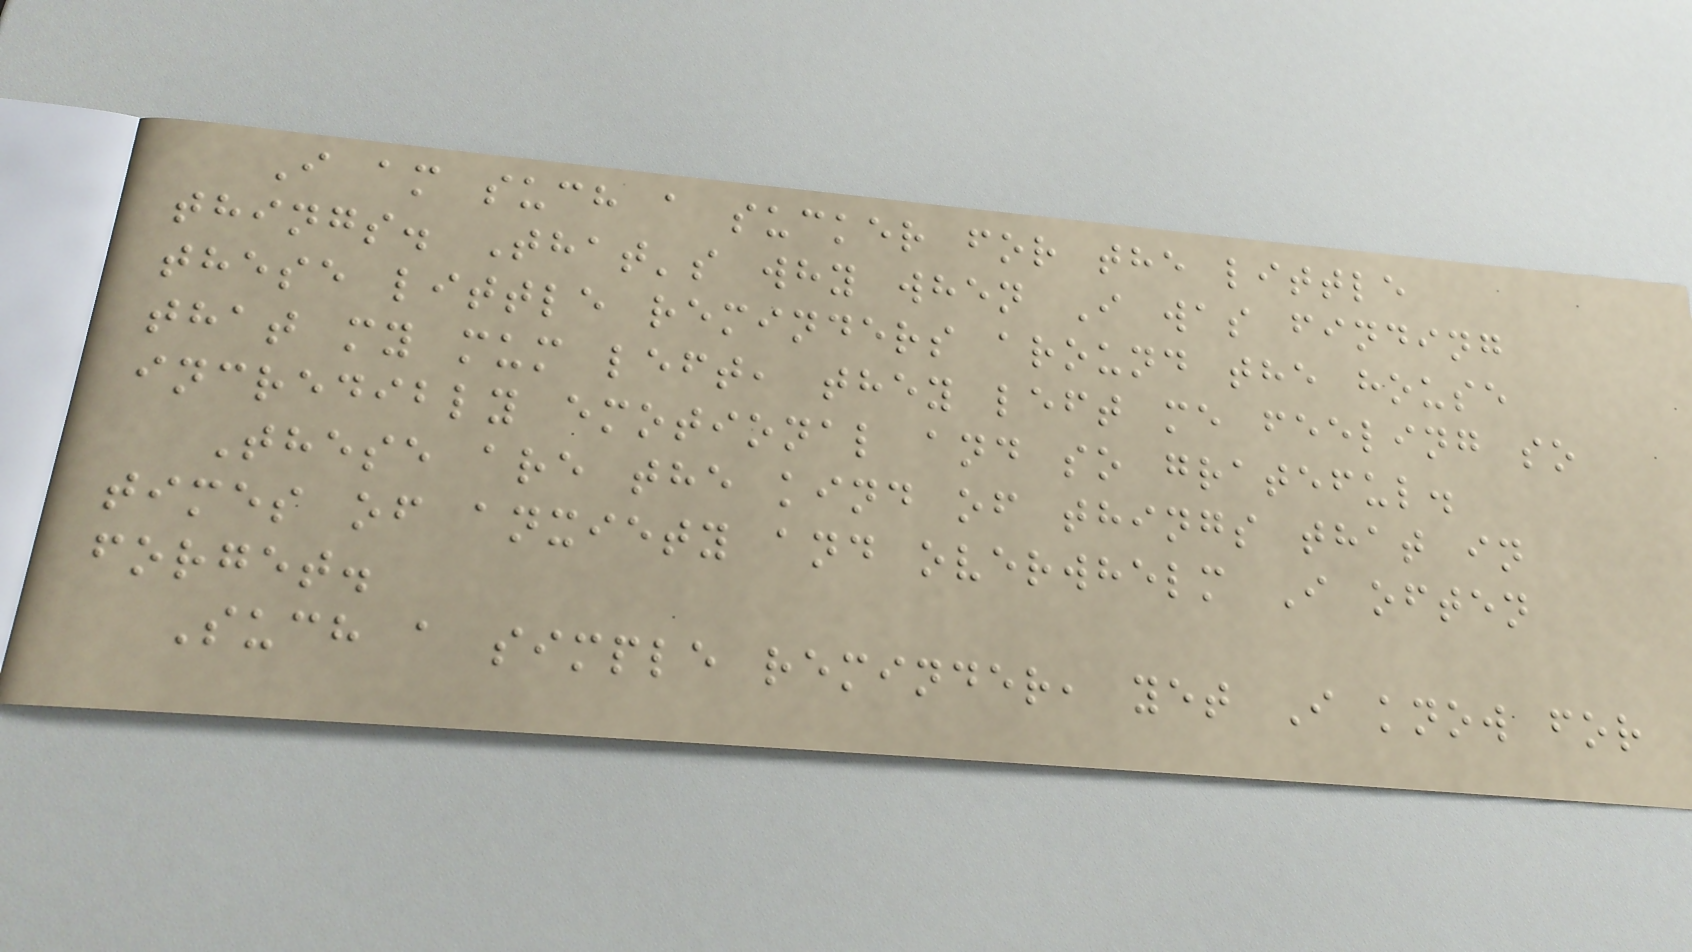I am such a sucker for the little
things. That's why when I was finding
these little reminders around the house
that my mum left, they left me feeling so
incredibly emotional and so grateful.
These are the kind of things that in
times of anxiety and overwhelm I often
forget.
Such a simple reminder, yet I know for
